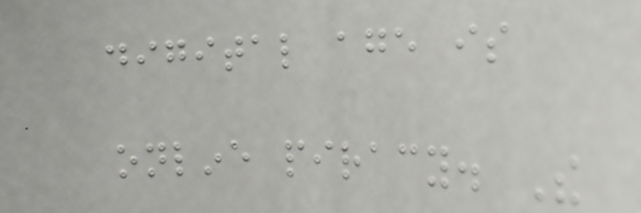digital age is
online piracy. The
